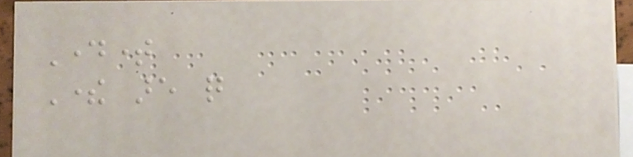Daytime
There are quite
